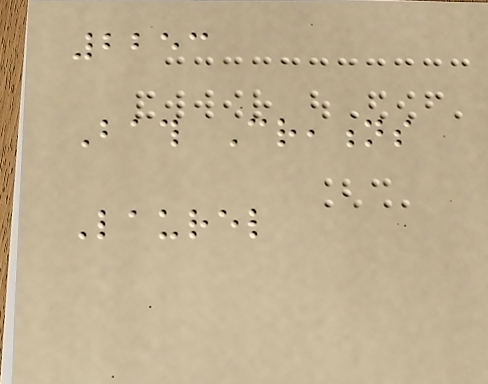2253
Bath Creations
Laurel
